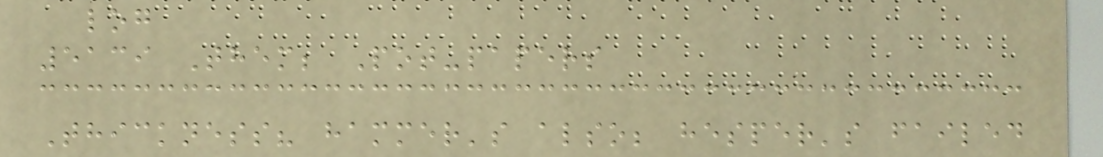log
5139 Them; Pot-papers
Thickness? hammer's also; hesper's failed
